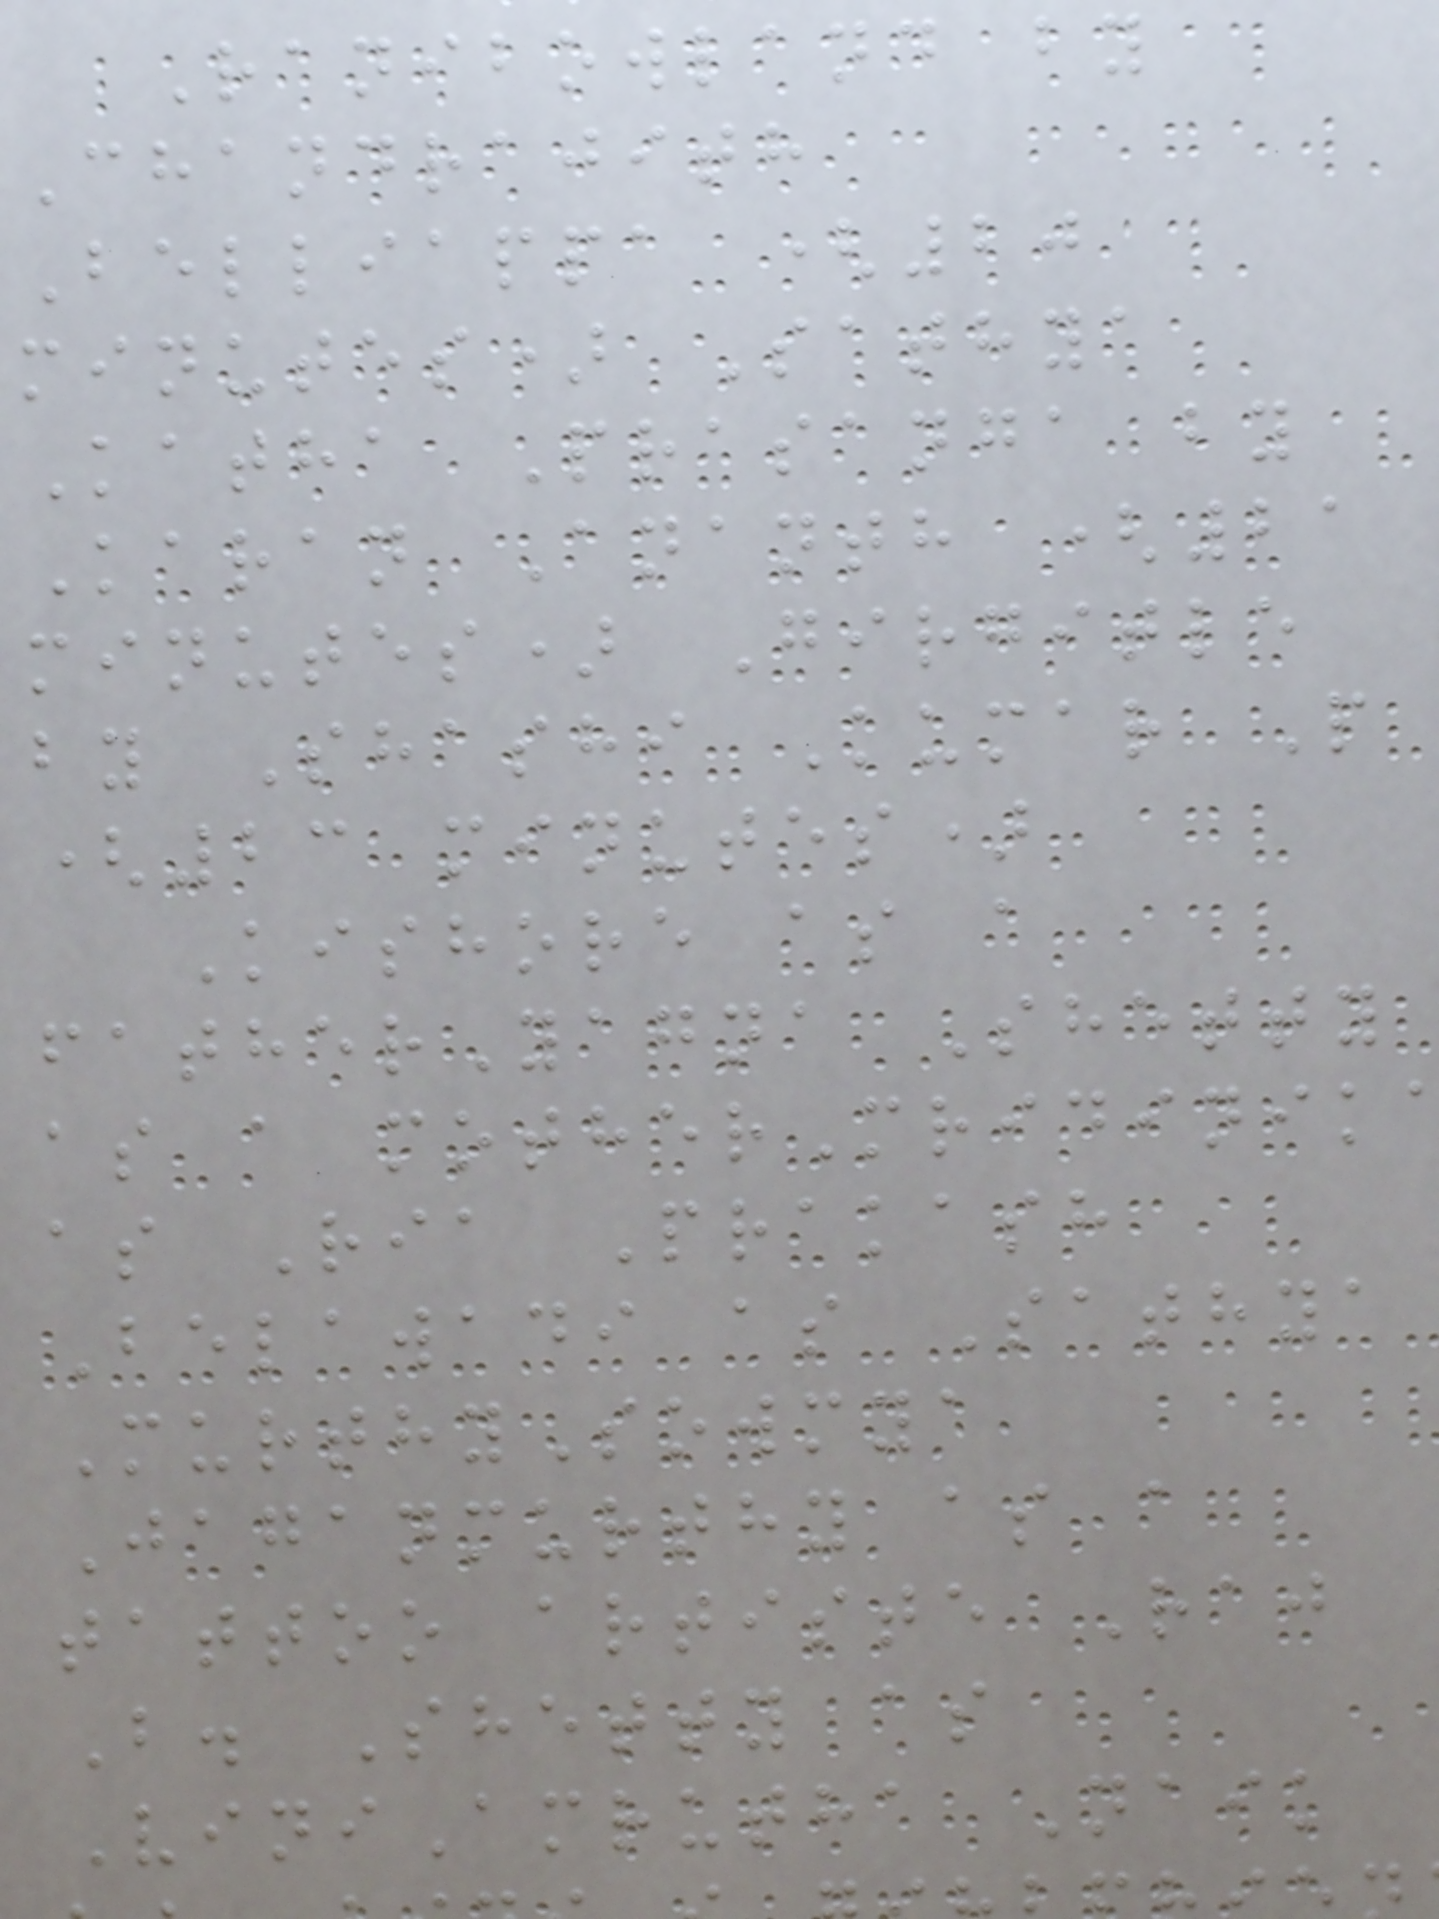Ranibowland by
Chandrajith
Belliappa (20
minutes) Sathya
Katha Prasanga by
Karan Ananth (21
minutes) Girgitle
by Shashi Kumar P
(23 minutes)
Kishore as a
fatherYagna Shetty
as a motherMridinik
as Ria Prakash
Belawadi as Sathya
MurthySowmya
Jaganmurthy as a
tattoo artiste Raj
B. Shetty as
ViniAmrutha Naik
